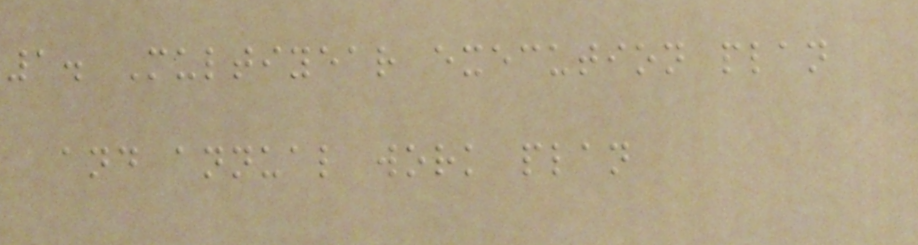1. Multiyear execution plan
and annual work plan
